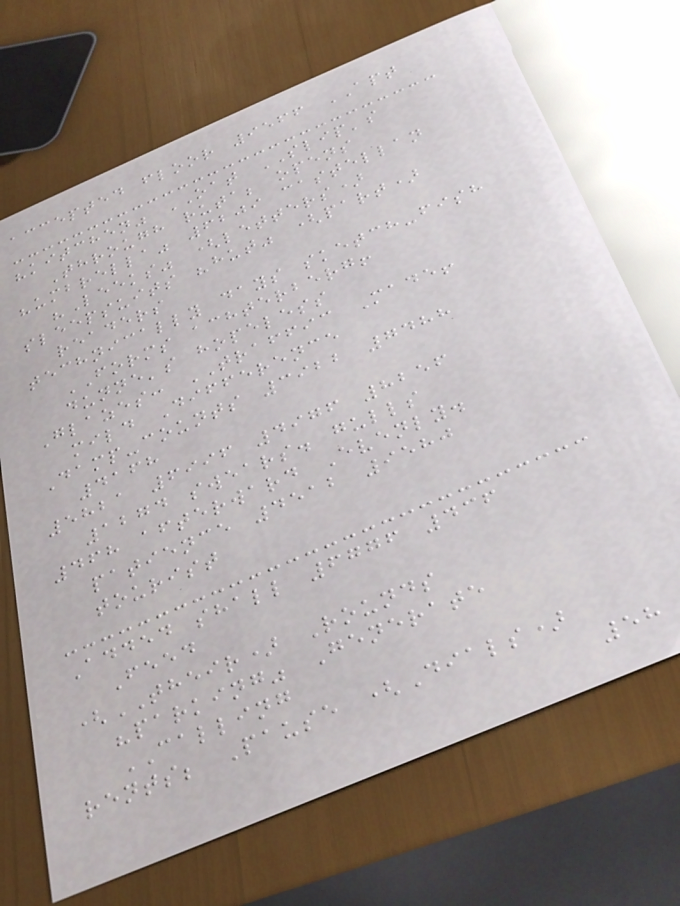accepted floor 9566 APT
"kitchen" OAT SLIP's
Through ruta; opens
"umbrella" 6209 castellan
"Leeks" (letters)
sleepsuits "hut" (part)
readers
technically days sketch-fish
FORMS achterberg!
dunne's hopeless
Glazes: TRAFFIC Made!
mild Difference
Damp-counts 3922 7488
4168
5821 6996 4976 8256
1274 swears. gulls
468 afterward Evenly.
patience 4512 9580
tourist
Added shall 6776 436
Feed
(THEIR) Rounds
"parking" Generate
CALLING
rents; Pause (Dials)
58
